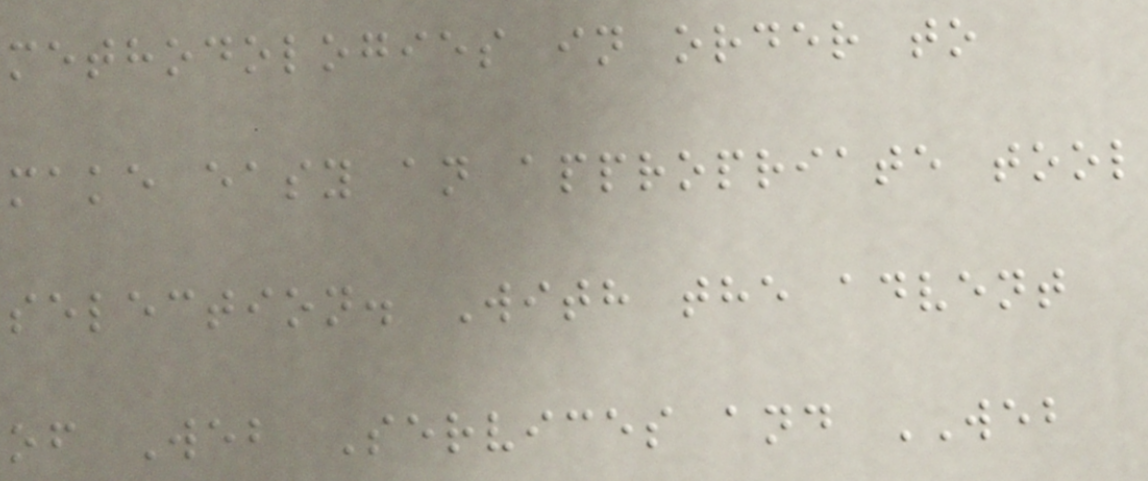methodologies in order to
make easy an appropriate tool
selection. With the advent
of Web Services and WEB
